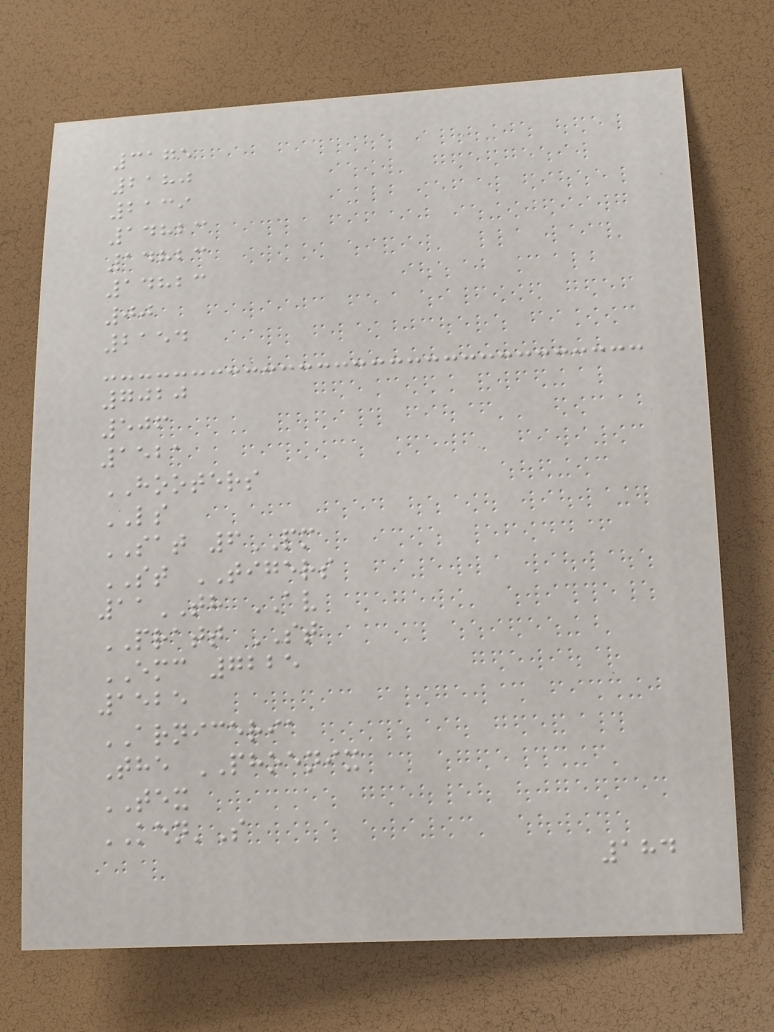3175
2180
2139
14823
14823
14823
00
2154
7020
506
1521
HOOTERS
LS
SAT 6PM
ST TIGERS
11TH AV
PRATT ST
EMC 7225
1525
ARNICERIA
The PHOENIX
TEX
KEN'S
184
